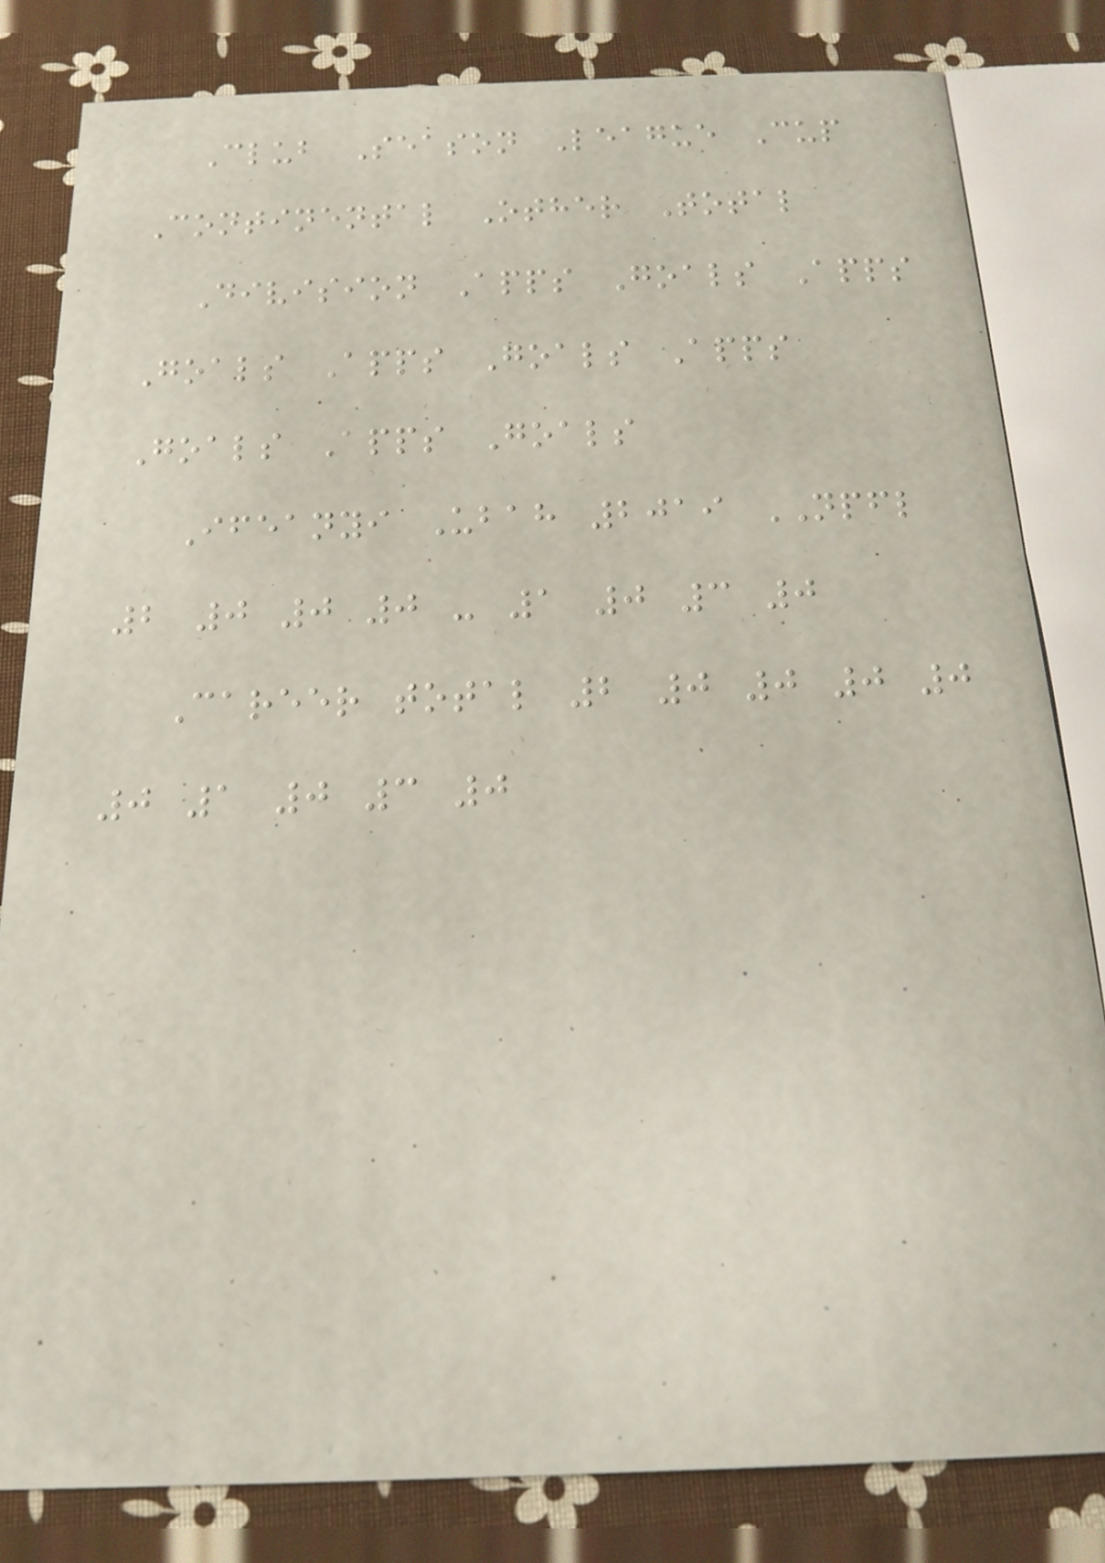Club Season League Cup
Continental Other Total
Division Apps Goals Apps
Goals Apps Goals Apps
Goals Apps Goals
Ifeanyi Ubah 2019 NPFL
2 0 0 0 - 1 0 3 0
Career total 2 0 0 0 0
0 1 0 3 0
